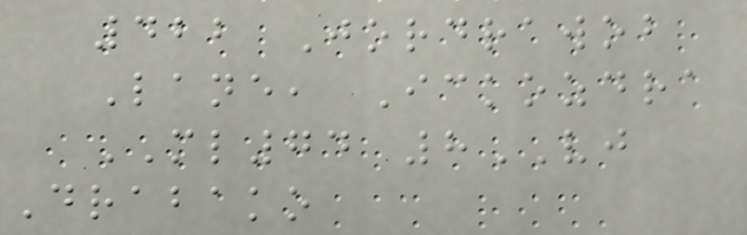422 Jordrawob
Lane, Ickozdra
ML74 8VJ
Drabako
